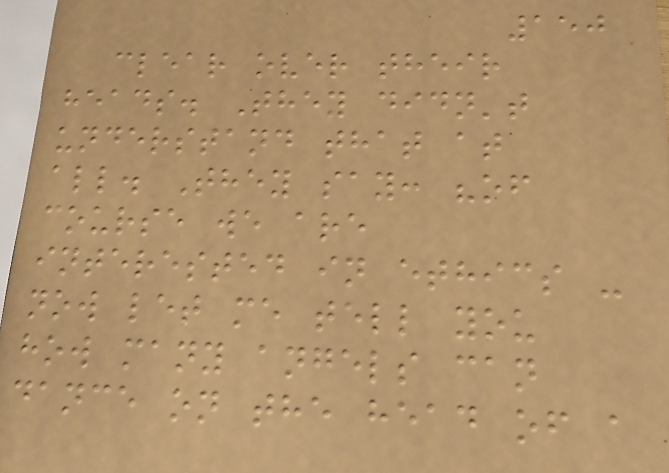150
clear over their
heads. They didn't
understand that at
all. They say: "of
course we are
interested in ethics -
now let me tell you
how many angels can
dance on the head of a
